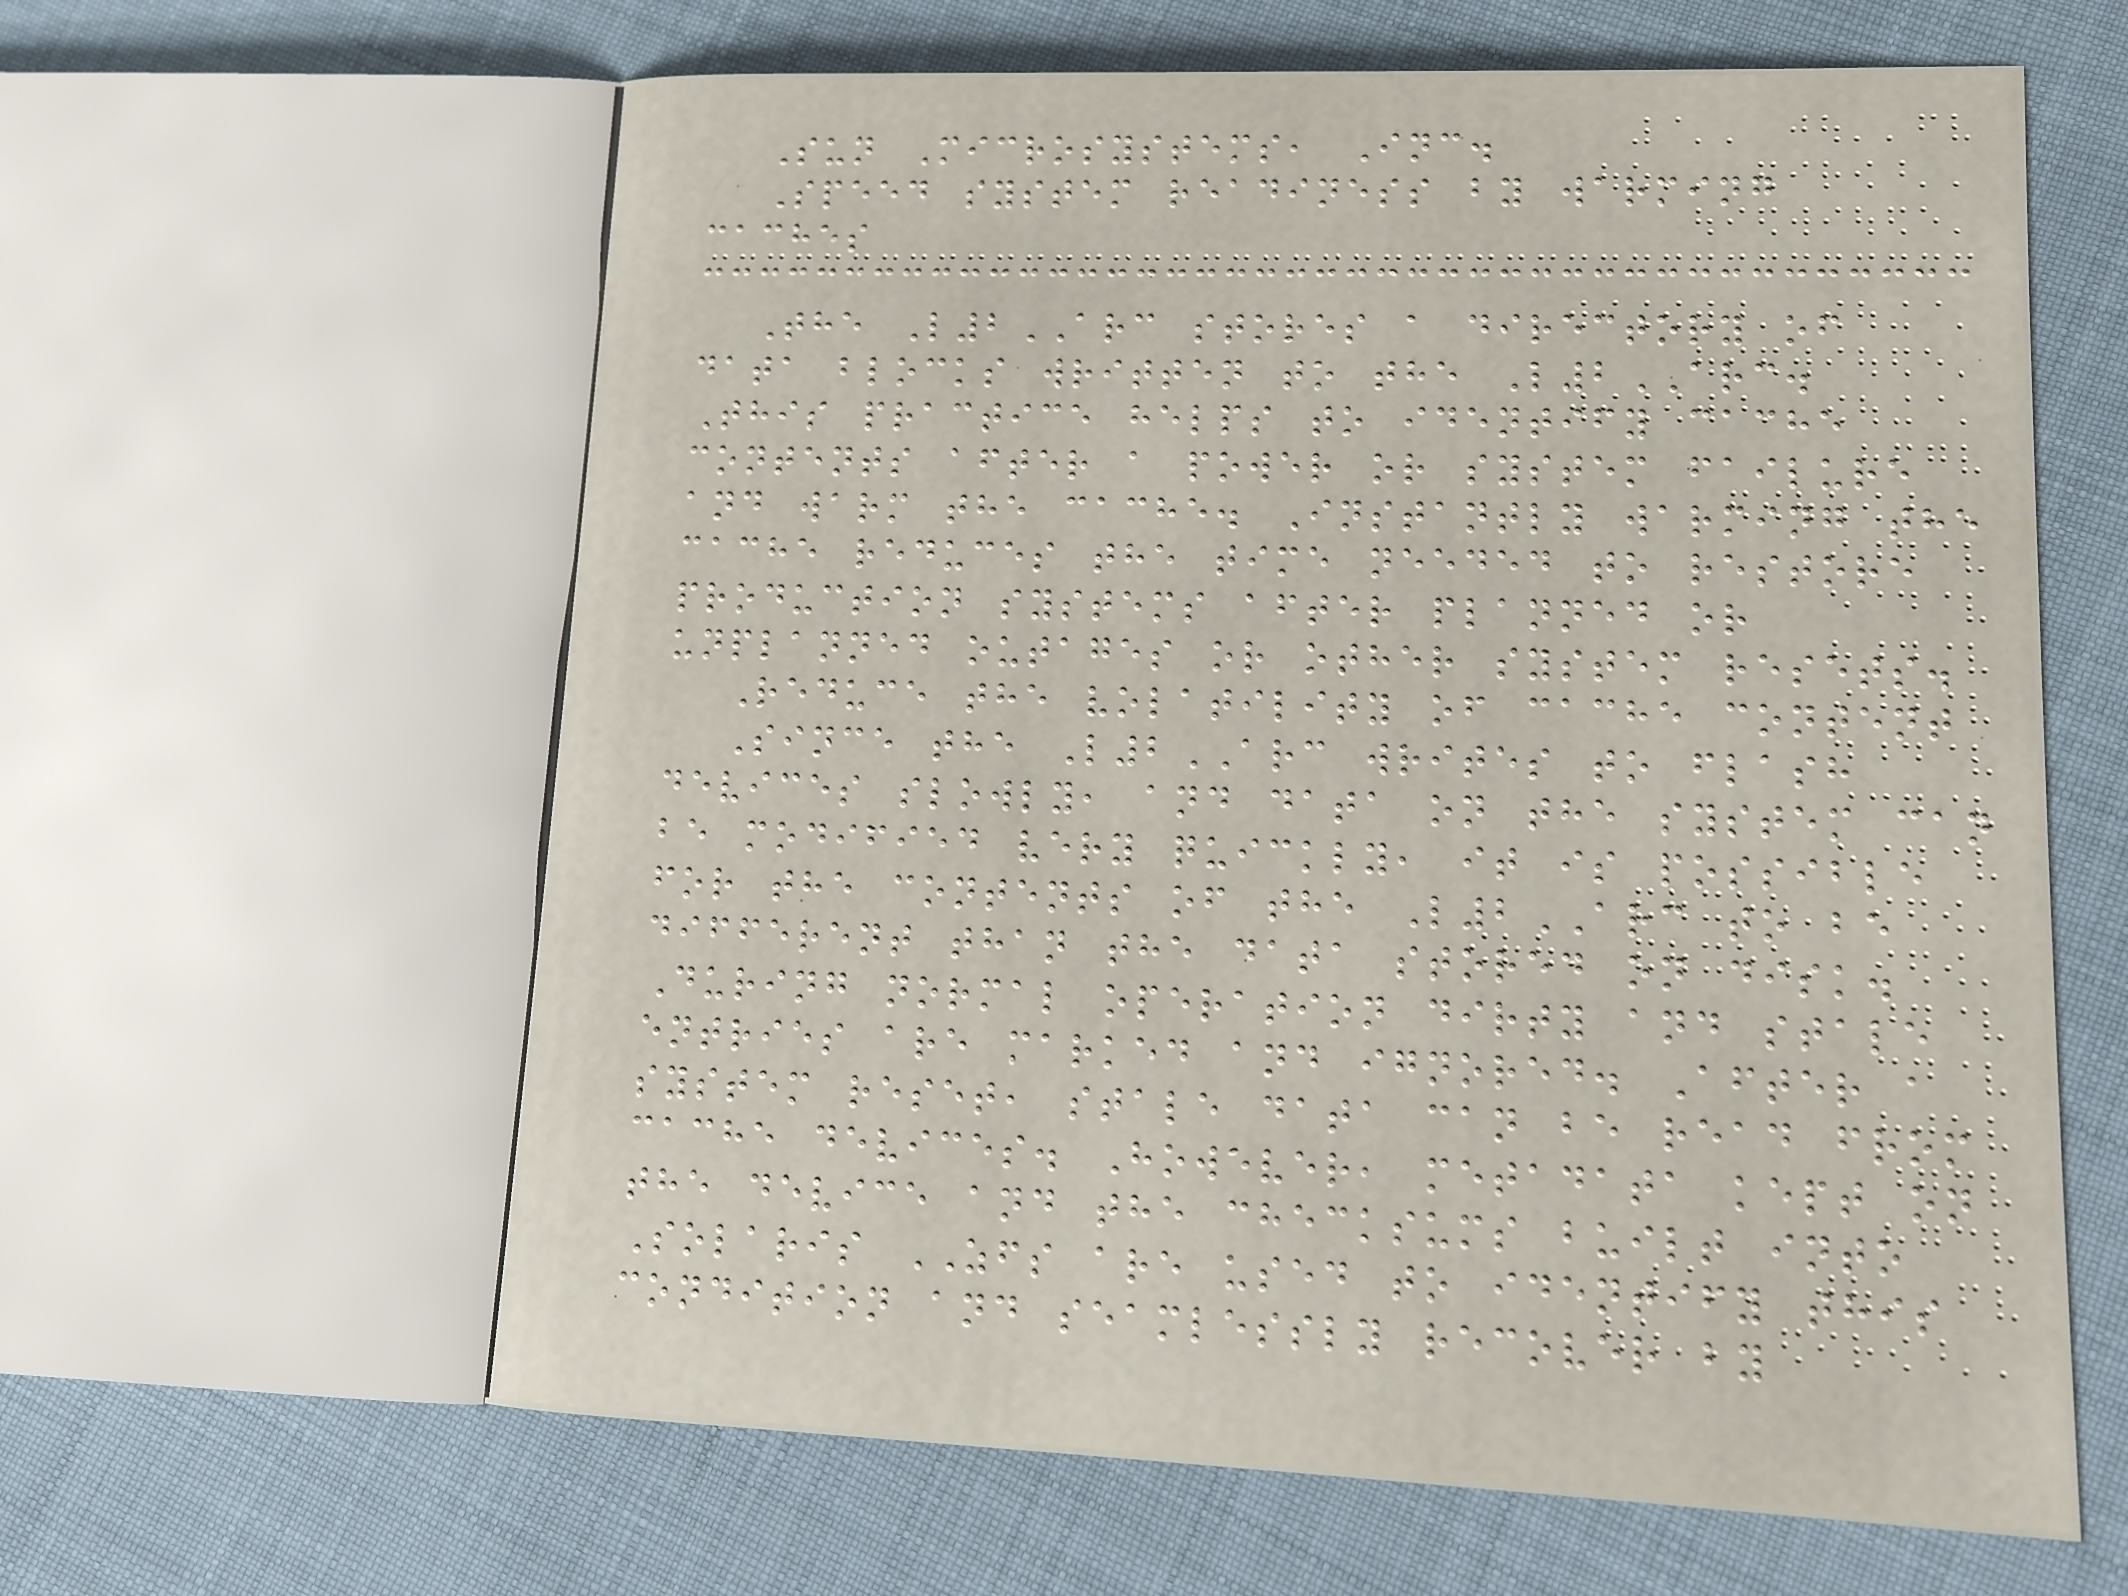Sun Microsystems, Inc.
Speed system readiness by warming
caches
The L2ARC stores a directory of
data blocks written to the L2ARC.
This practice helps to identify cache
contents after a power or system failure
and warm the cache. Instantly warming the
cache reduces the time needed to restore
production systems after planned or
unplanned outages or other system resets.
Reduce the volatility of cache content
Since the L2ARC writes to flash
devices slowly, and data on the system can
be modified very quickly, it is possible
for the contents of the L2ARC to be
different than the data stored on disk.
During normal operation dirty and stale
entries are marked and ignored. After a
system reset, stale data can be read from
cache devices. However, metadata kept on
the device and the checksums built into
Solaris ZFS are used to identify this
condition and seamlessly recover by
